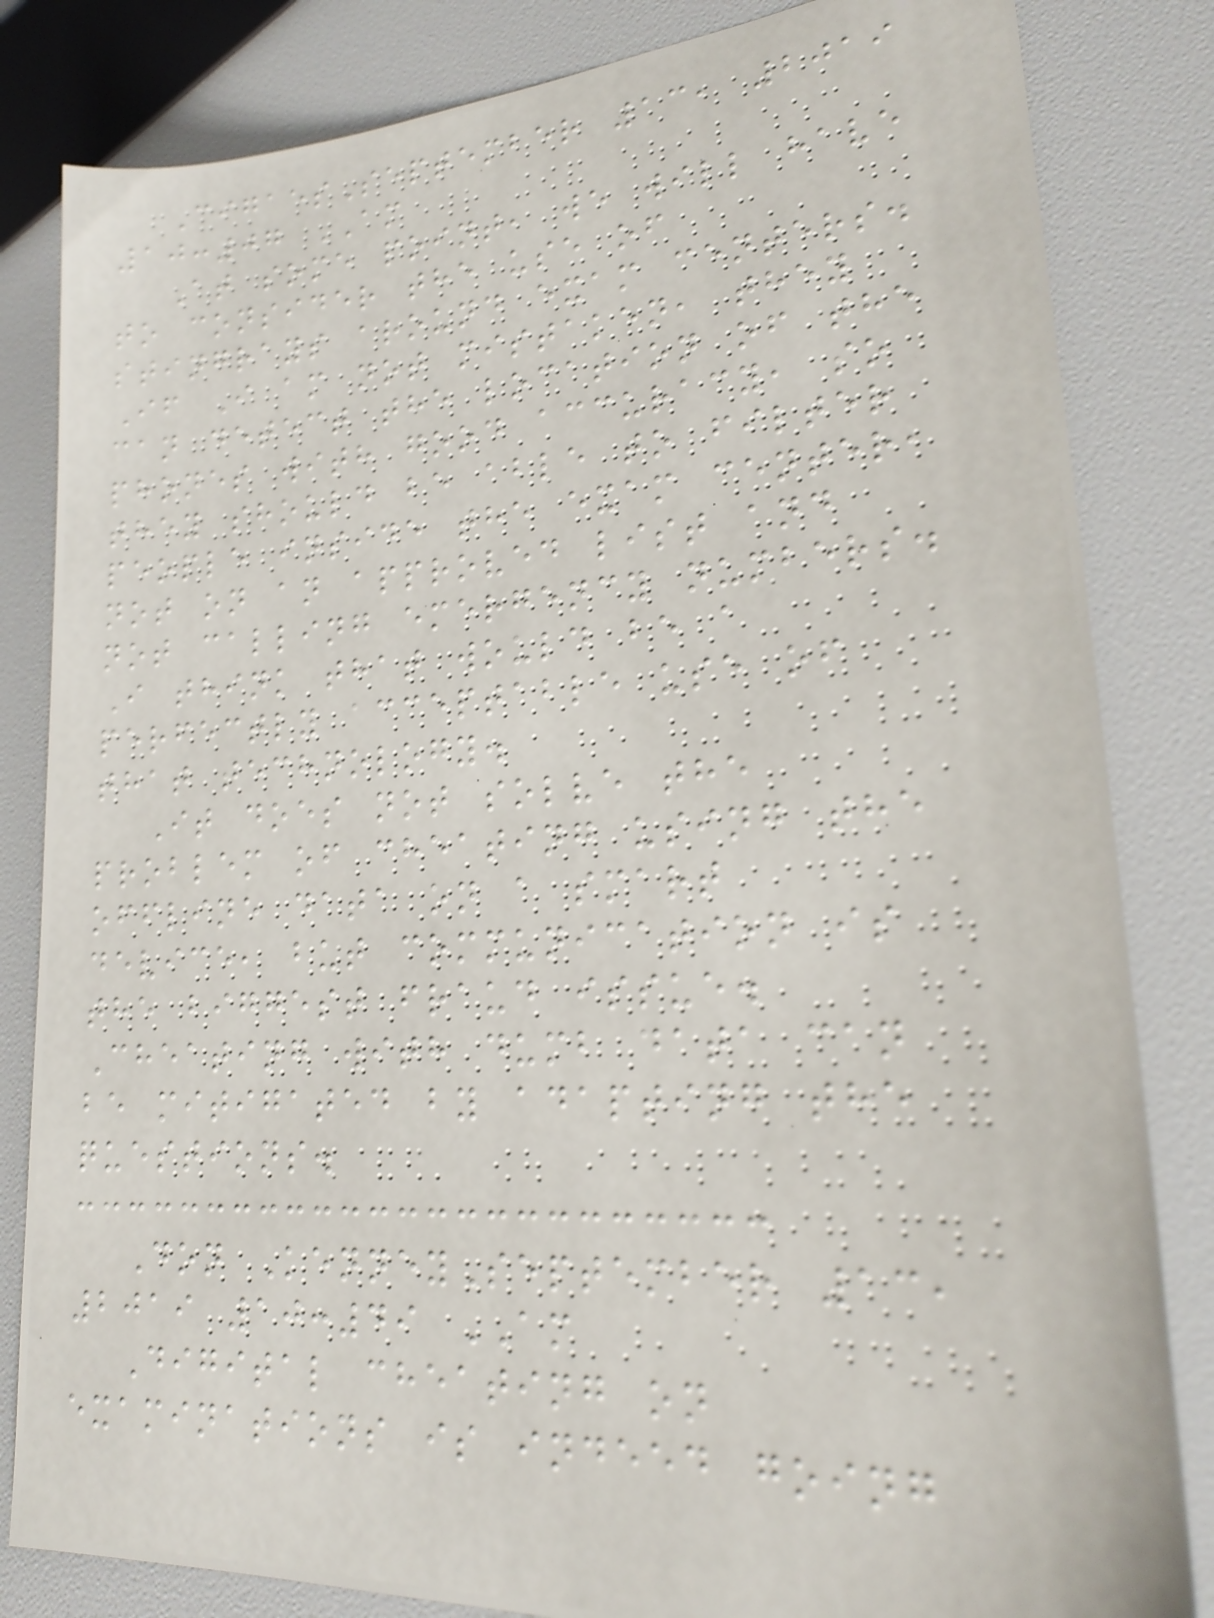CigaesSeptember 13, 2019
10:07 AM
At some point, we will have
to consider the use of
stingrays around exam centers.
If I am not mistaken, they
can detect the location of the
phones with good accuracy, so
they should be able to filter
people inside the exam center,
not on an approved list and
not calling emergency numbers.
I think that would be a
perfectly acceptable use of
that technology.
It does not solve the
problem of cheating using the
offline data on a smart
device, but communication is
the biggest fraud issue.
Cheating with dumb data can
be mitigated by adapting the
questions.
Don KenneySeptember 13,
2019 10:49 AM
Digital cheating on
examinations is indeed going
